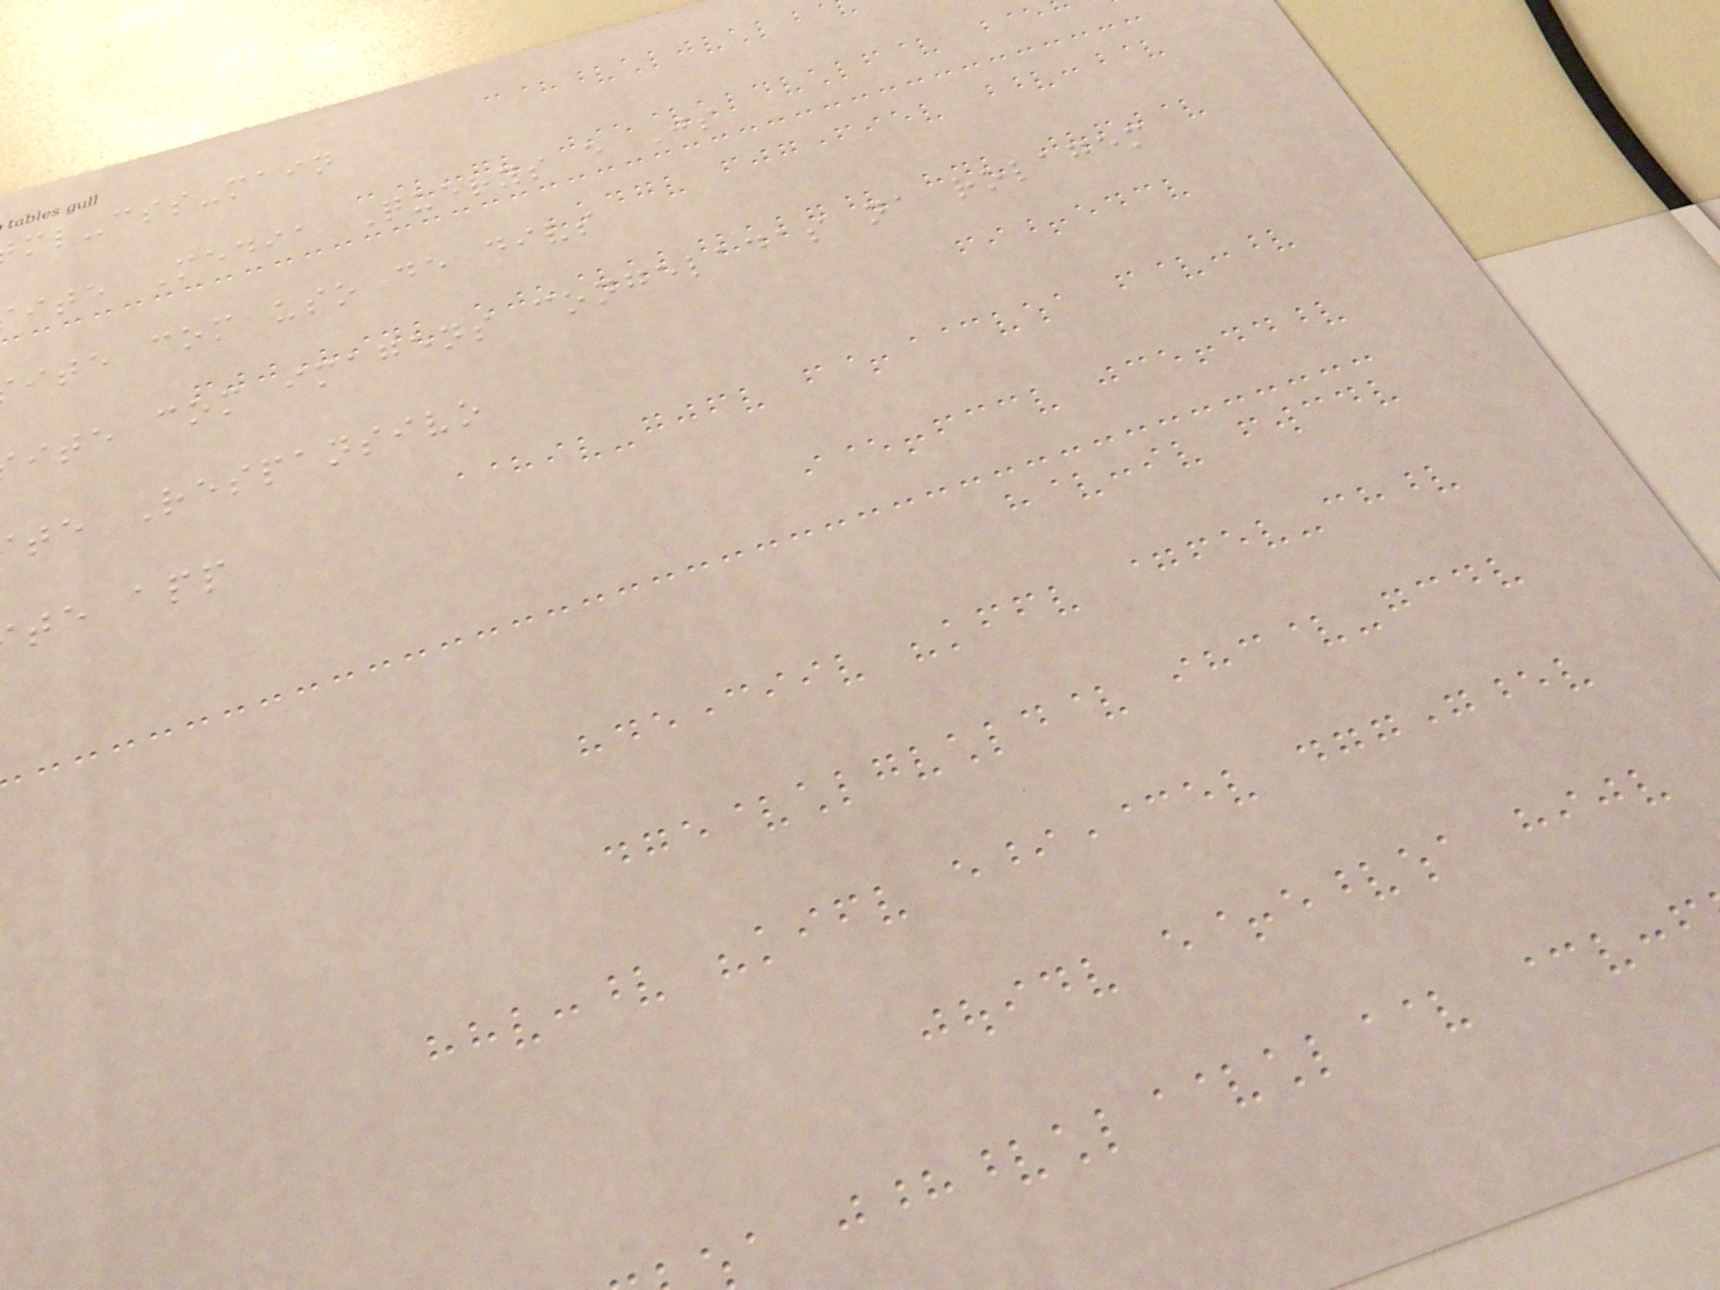ml-css-main
ite Media Querys e Js
ite com uso de divs
ite com imagens congeladas na rolagem
te Respansivo
te app
